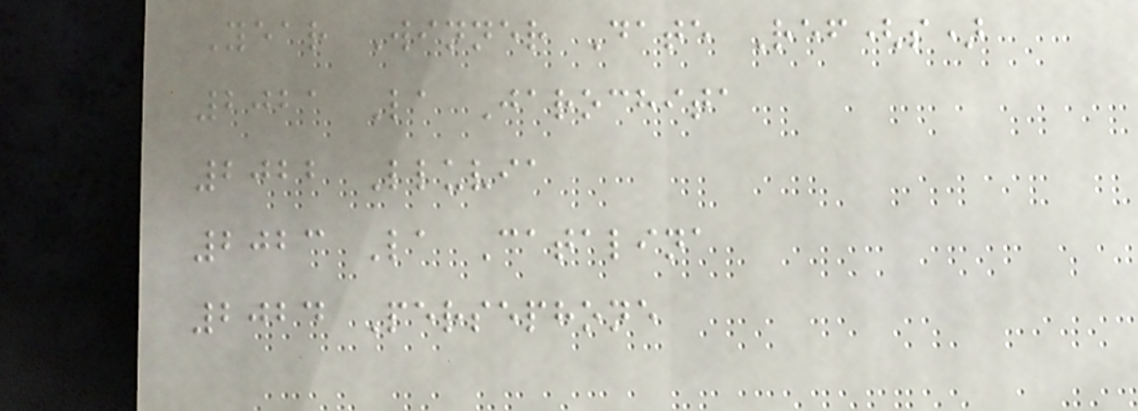Year Winner Date Ref(s)
2021 La Jarochita
2022 Lluvia
2023 La Catalina
2024 Persephone
